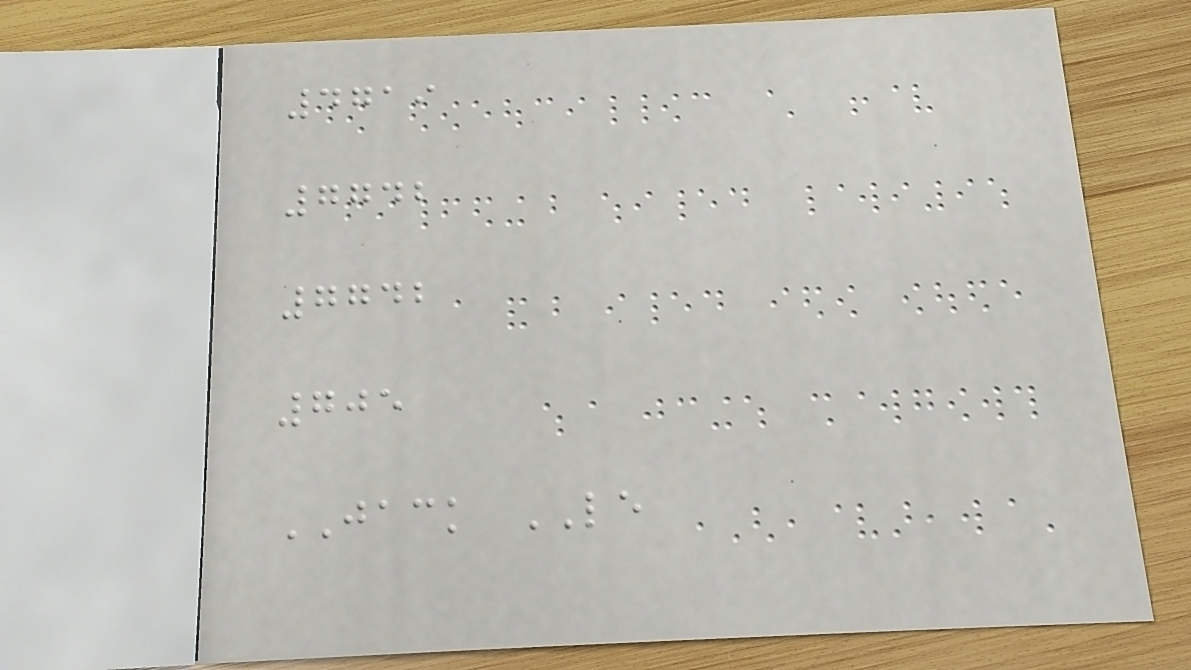4719
7742
7742
705
JACK LE
